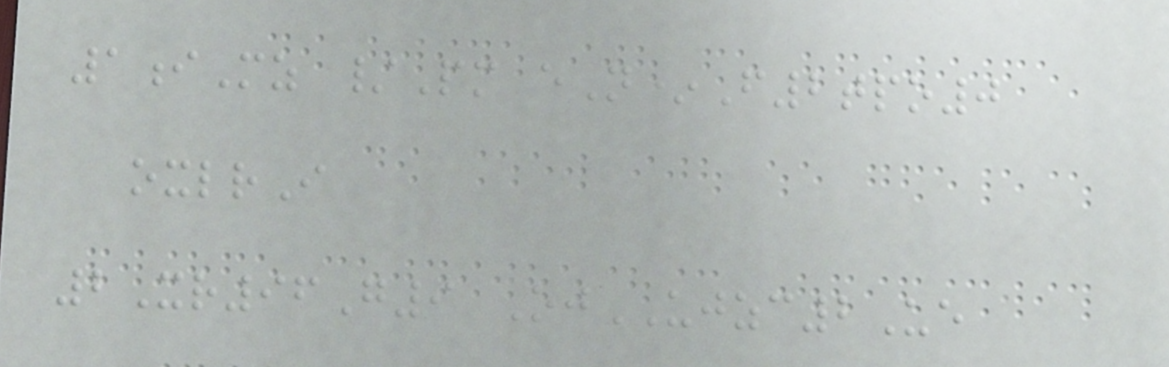1iMz /Pm eN*F2tpo0
oxlrI
2Xr96G9 OjUJZC2Ue
